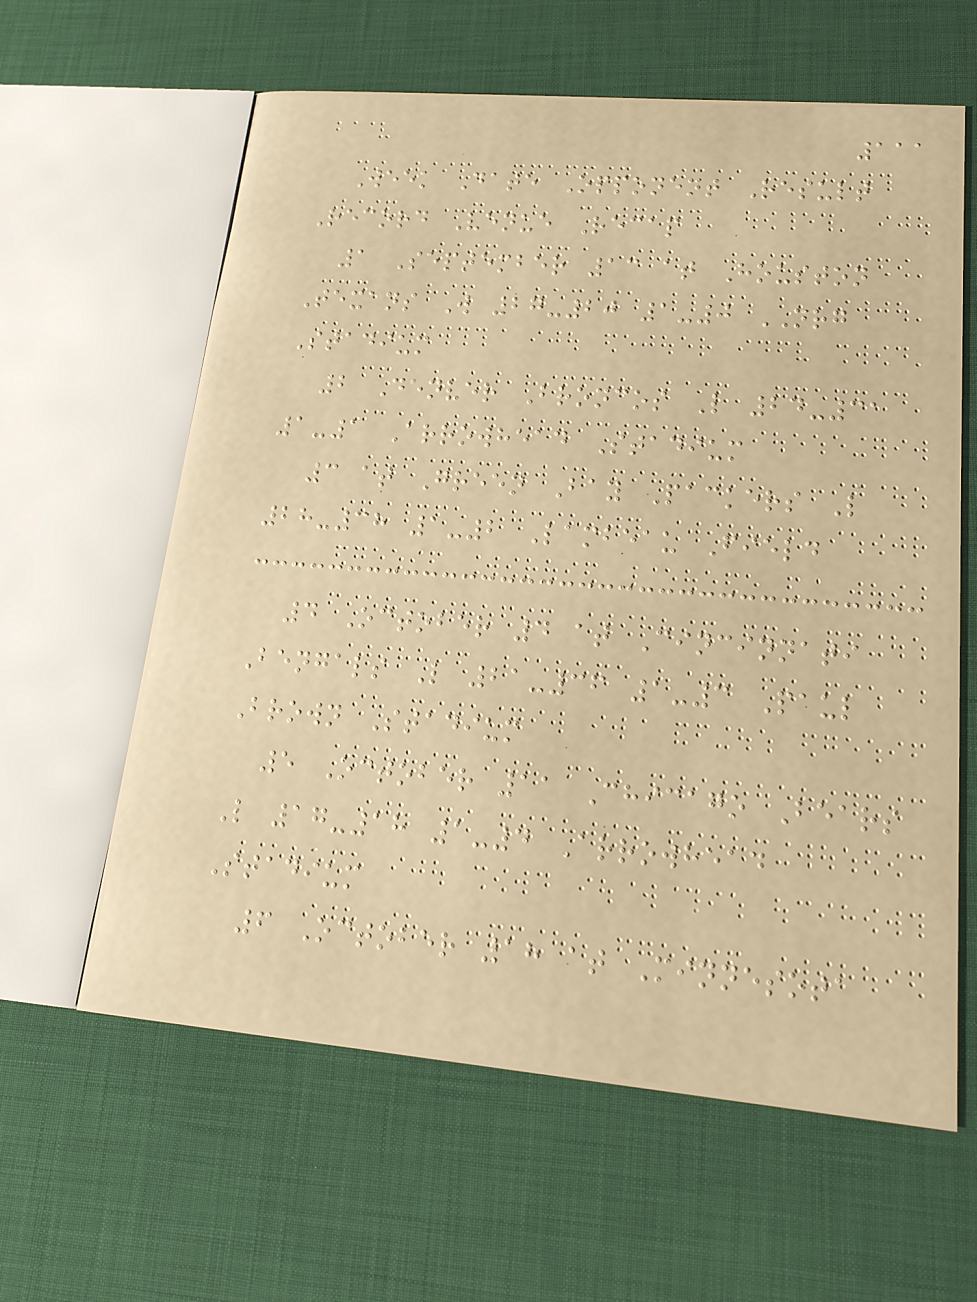111
Week Date Opponent Result
Record Venue Recap
1 September 13 at Houston
Texans W 27-20 1-0 NRG
Stadium
2 Denver Broncos L 24-31
1-1 Arrowhead Stadium
3 at Green Bay Packers L
28-38 1-2 Lambeau Field
4 October 4 at Cincinnati
Bengals L 21-36 1-3 Paul
Brown Stadium
5 October 11 Chicago Bears
L 17-18 1-4 Arrowhead
Stadium
6 October 18 at Minnesota
